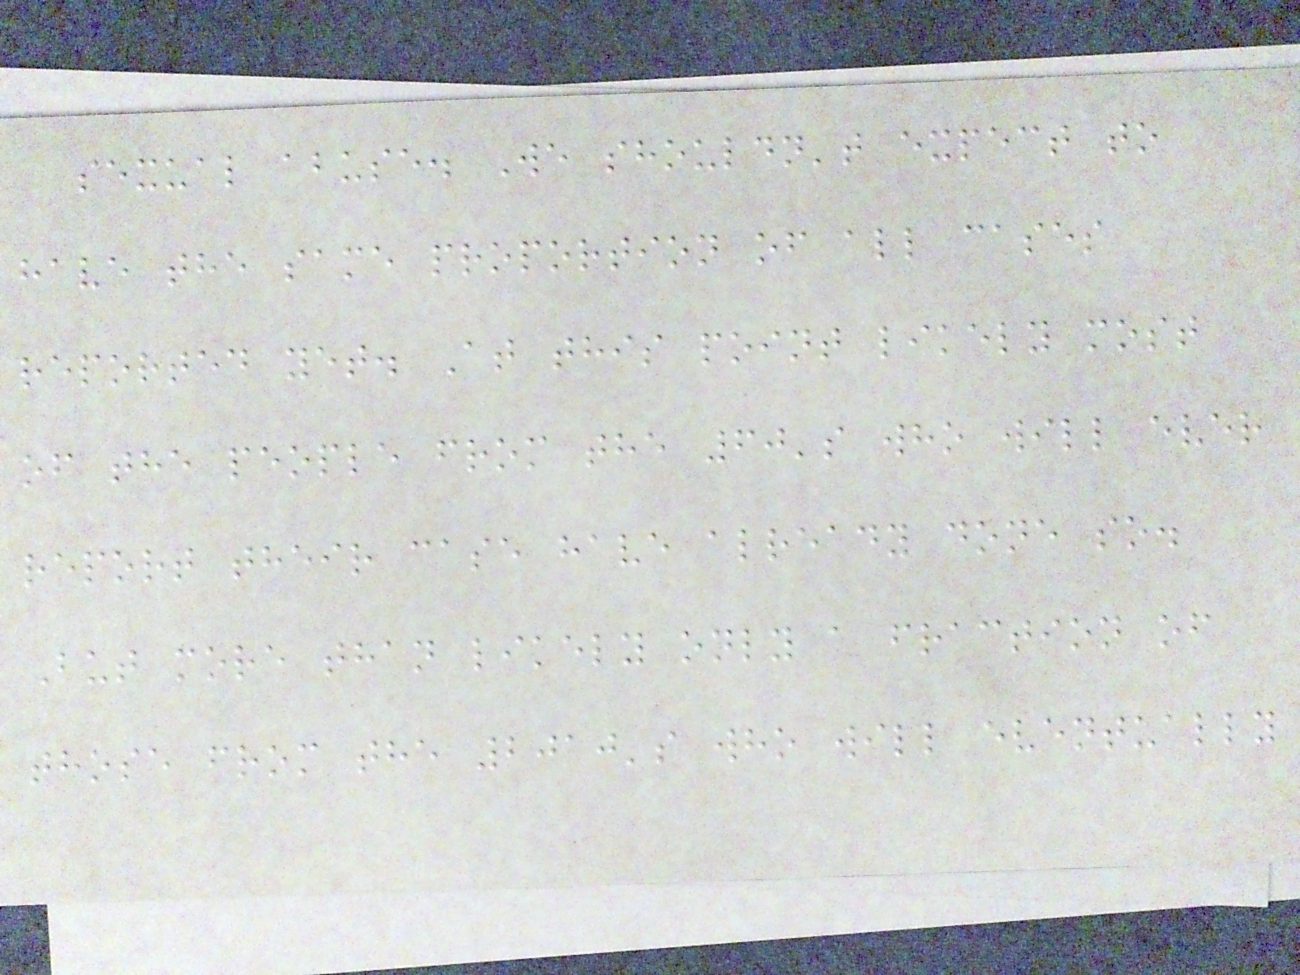sexual abuse. We shouldn't expect to
have the same proportion of all cases
reported yet. At this point likely most
of the people from the 60's who will ever
report their case have already done so.
But more than likely only a fraction of
those from the 2010's who will eventually
